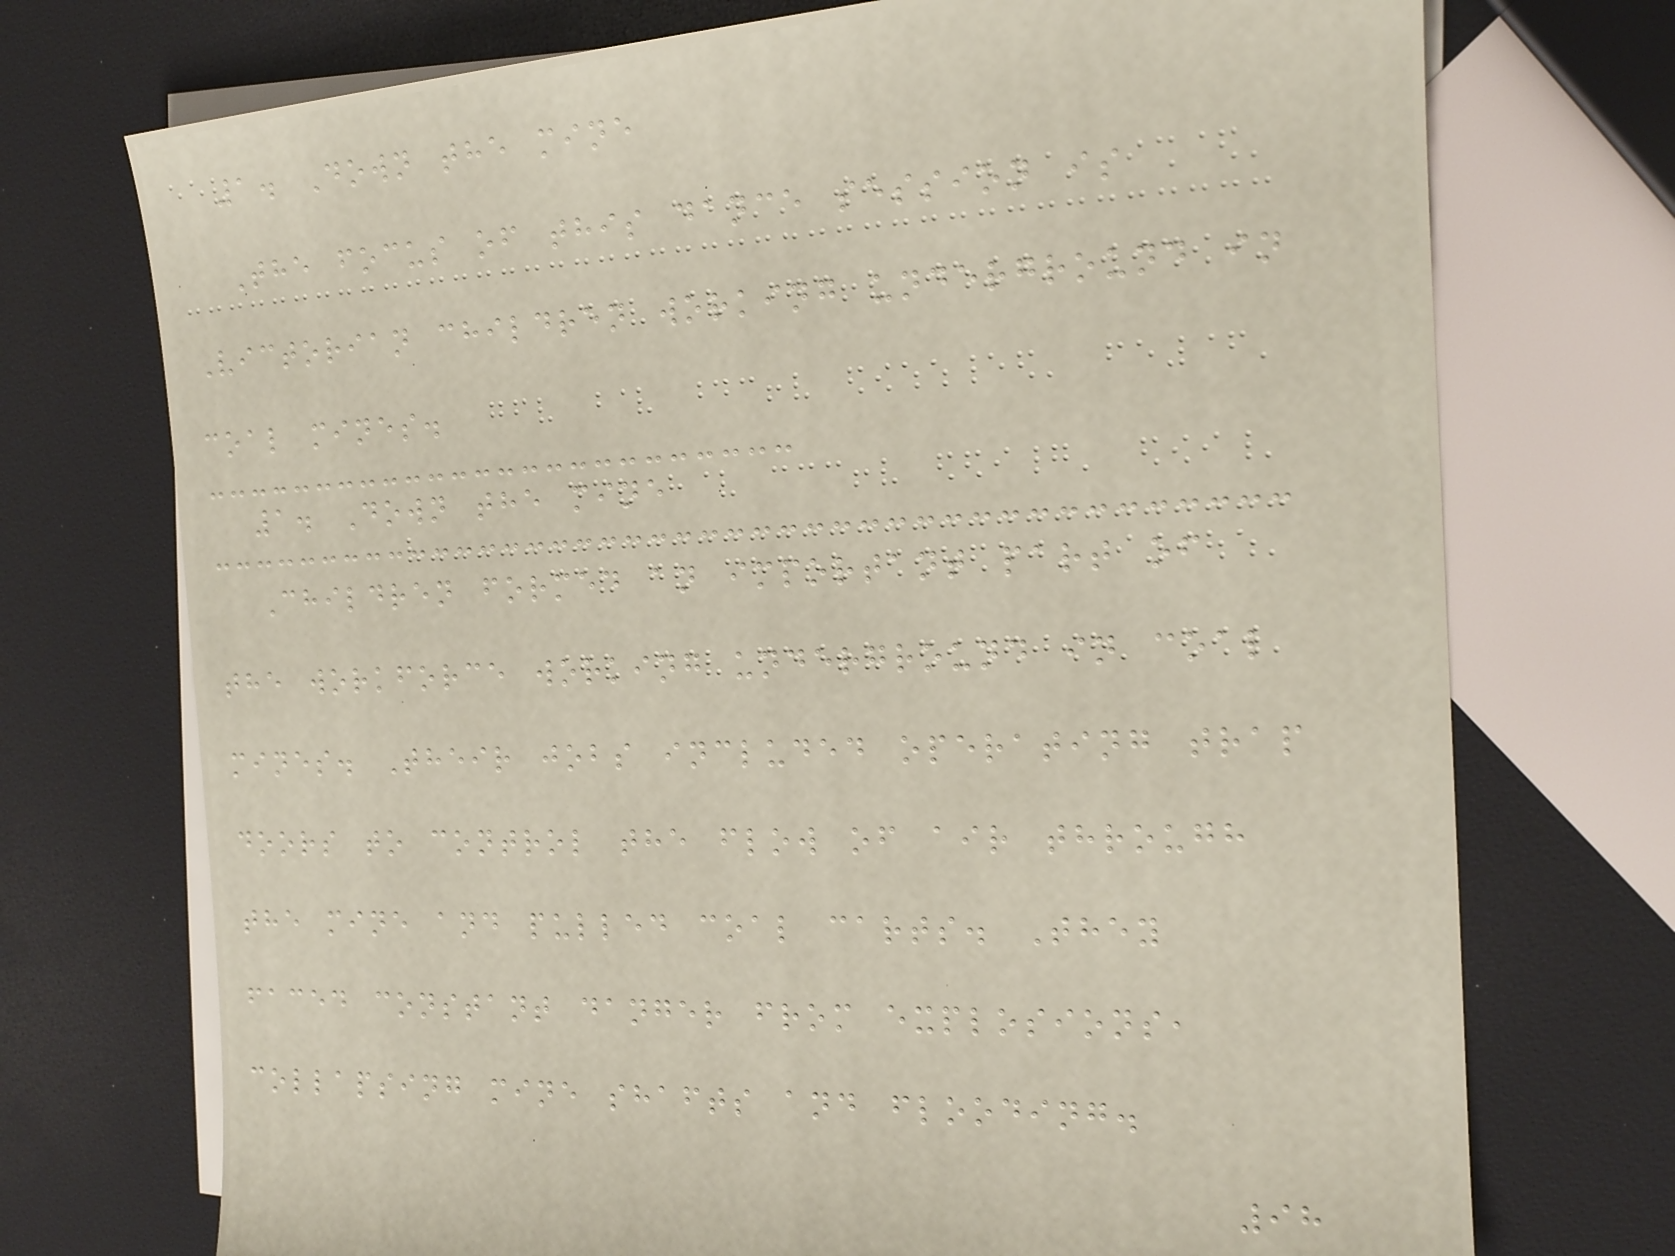1. Down the mine
The focus of this dance session is
Victorian children working underground in
coal mines.
1. Down the mine
Children formed an important part of
the workforce working underground in coal
mines. Their jobs included operating trap
doors to control the flow of air through
the mine and pulled coal carts. They
faced constant danger from explosions,
collapsing mine shafts and flooding.
98
